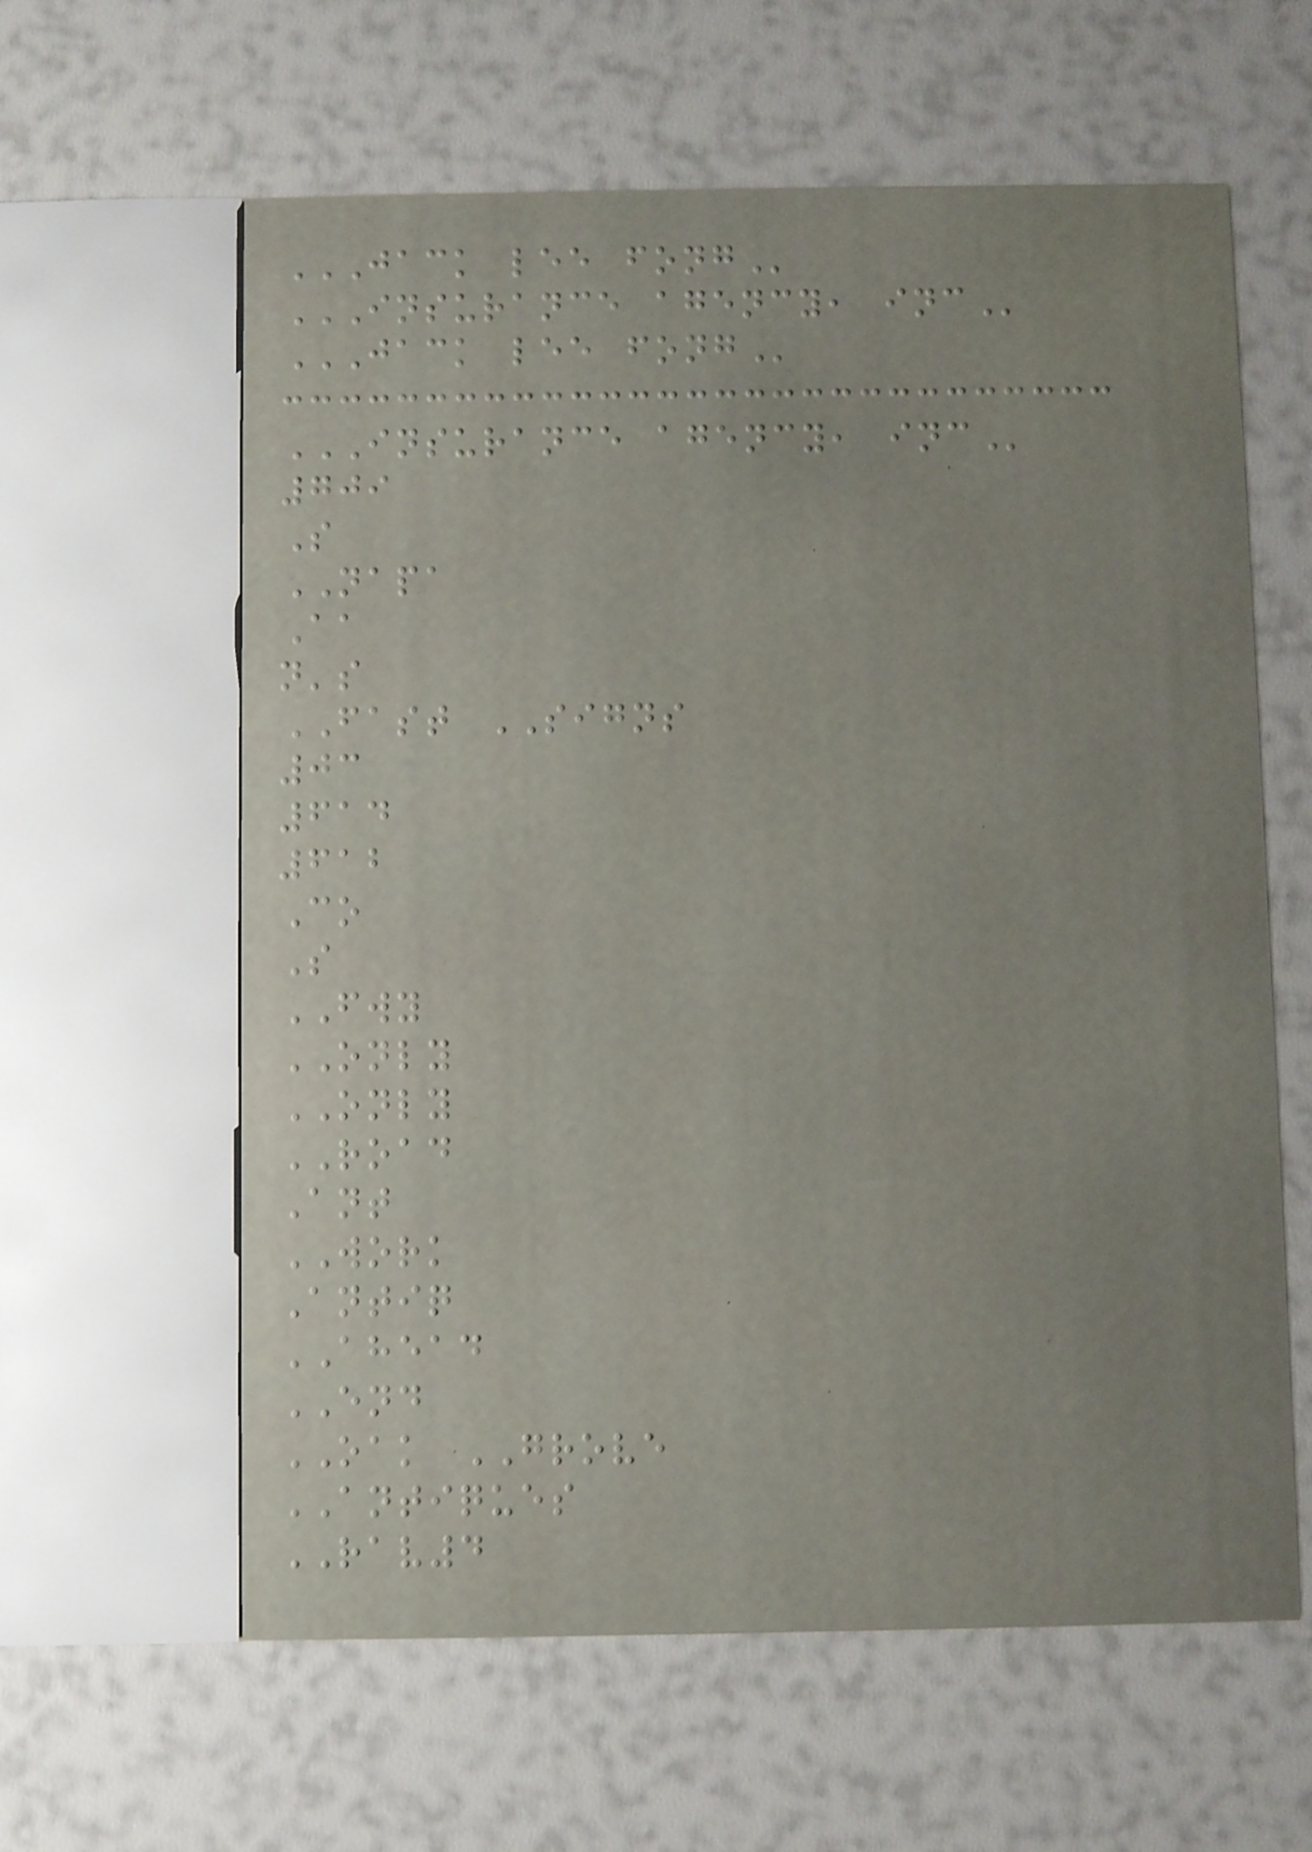JACK LEE FONG
INSURANCE AGENCY, INC
JACK LEE FONG
INSURANCE AGENCY, INC
709
S
NAPA
Aa
n's
FAST SIGNS
03
614
612
Co
S
FWY
ONLY
ONLY
ROAD
Ant
WORK
Antiq
AHEAD
END
OAK GROVE
ANTIQUES
RAV4
